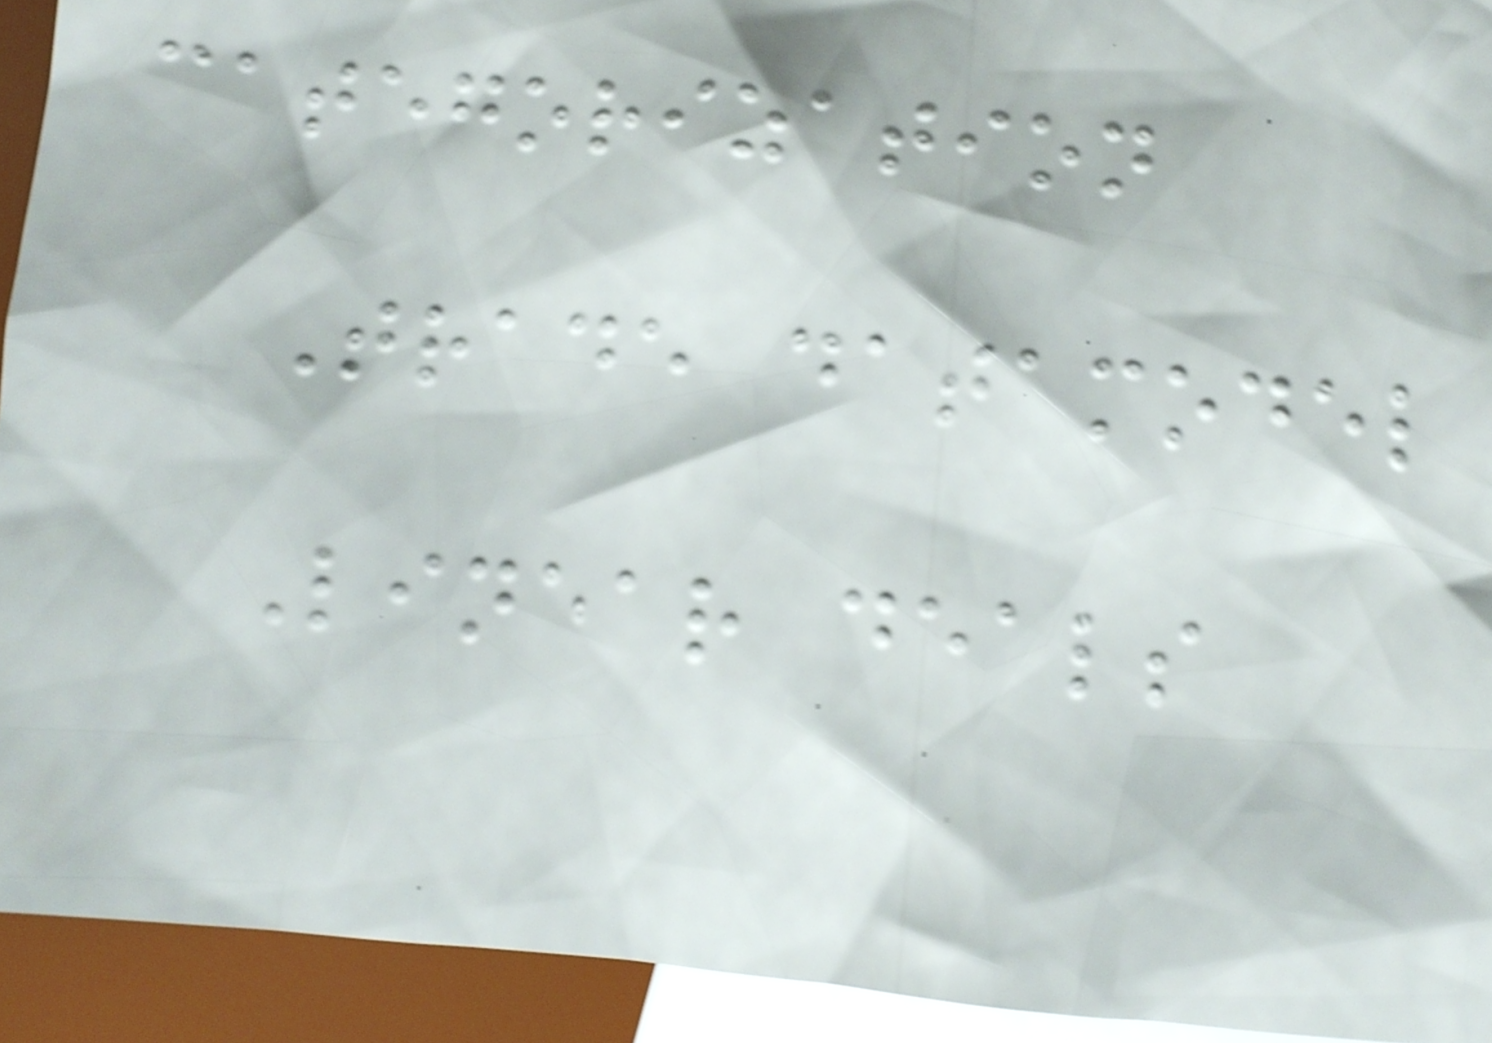categorization
Trade datamodel
Linear deals
